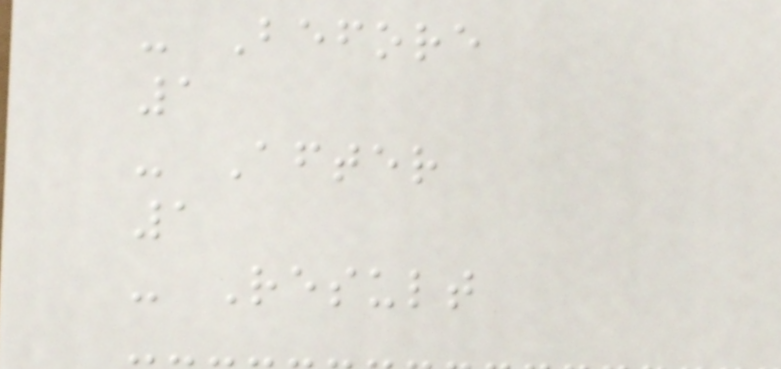- Before
1
- After
1
- Result
